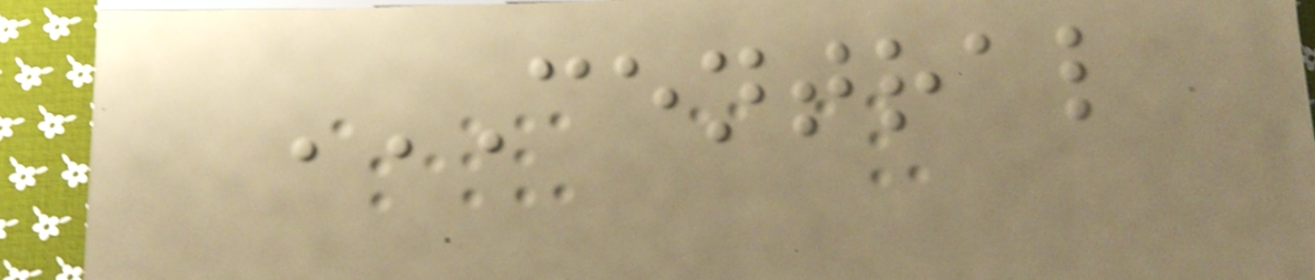CENTRAL
